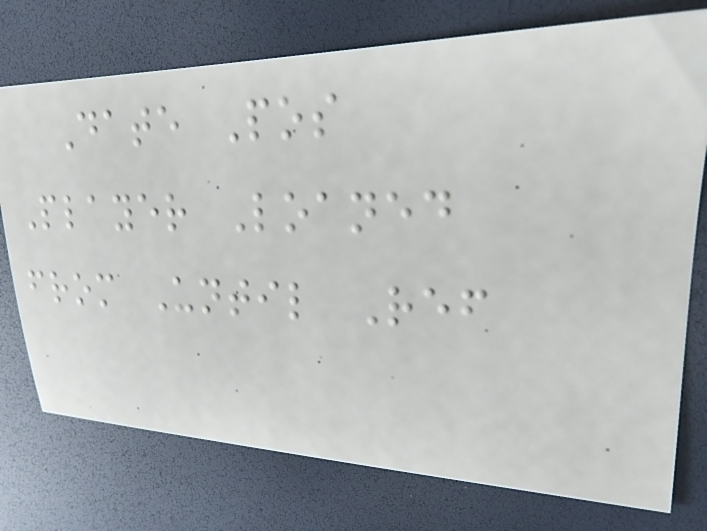Date Pos
Player Loaned
from Until Ref
